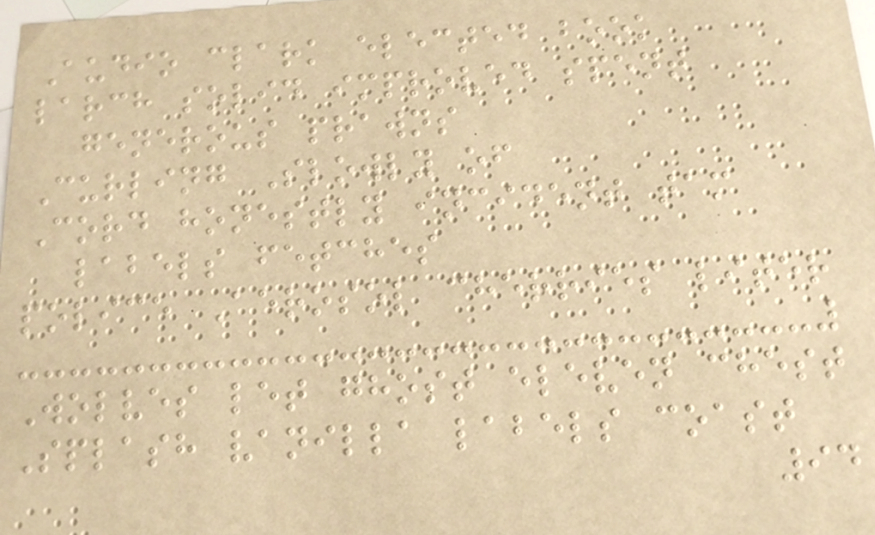Audio clark elected book
larch solid improved spent
generous prawns
Curling Slowly of
Cord honestly incident tam
labels fetches
police Aerosol cherries liter
Wolves let ghost eleven chest
Splash vanilla labels coast
94
